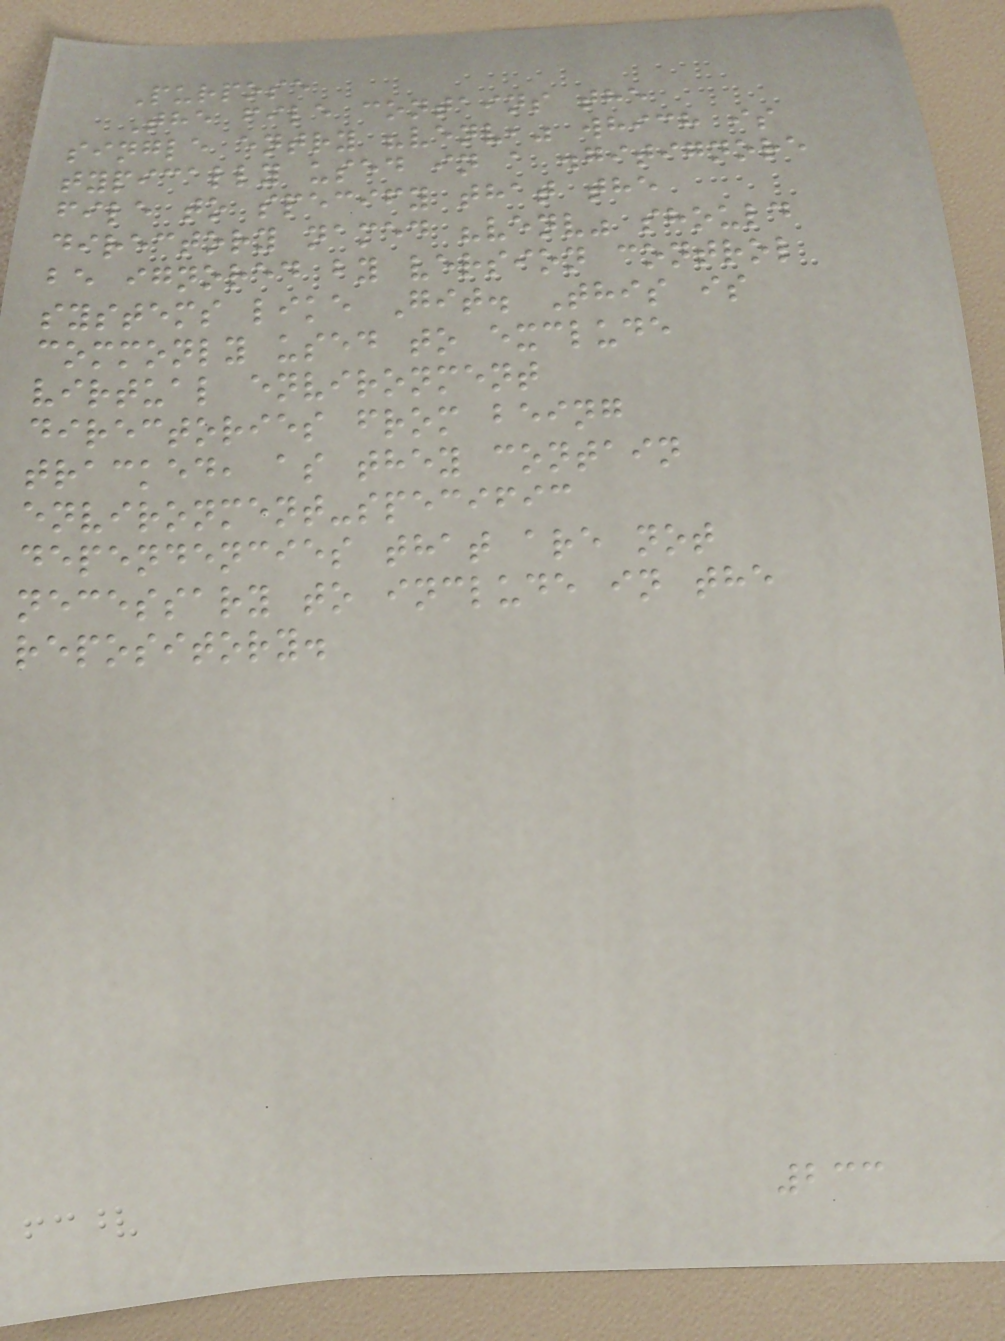Purpose
The file contains the
single entry "venv," which is
typically used in a .gitignore
file to specify that the
directory named "venv" should
be ignored by version control
systems like Git. This is
commonly used to exclude
virtual environment
directories from being
tracked, as they contain
environment-specific
dependencies that are not
necessary to include in the
repository.
233
